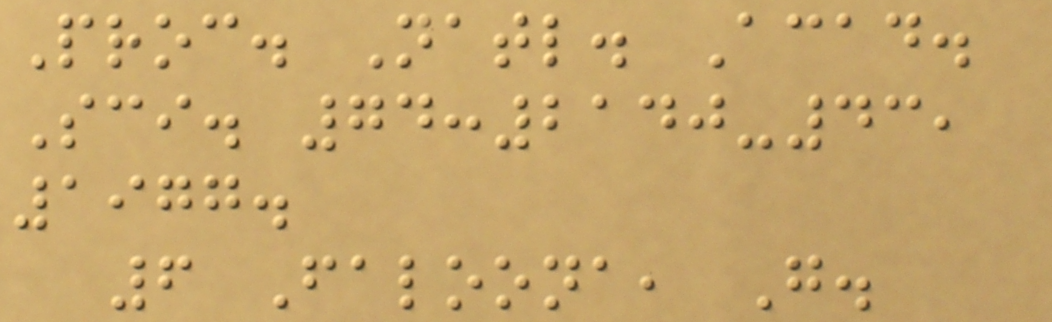Proc. Natl. Acad.
Sci. 74:2140-43,
1977.
6 Faloona, G.
